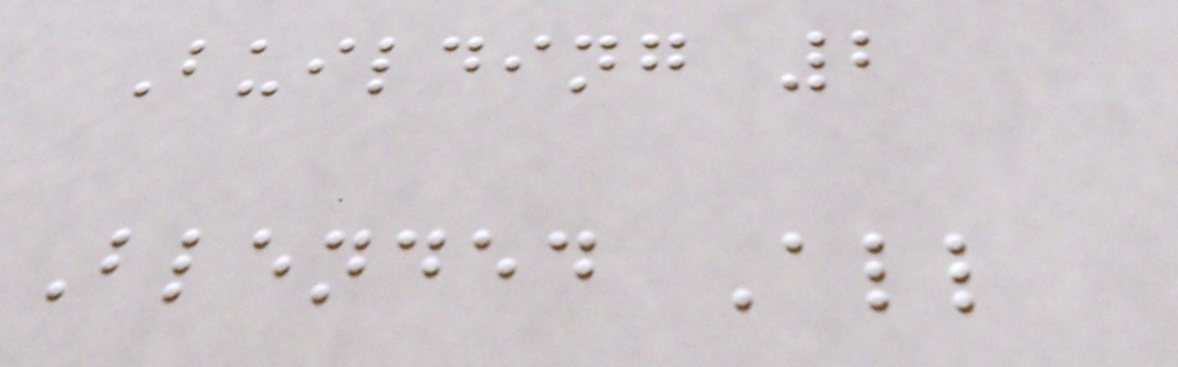Building 2
Blended All
